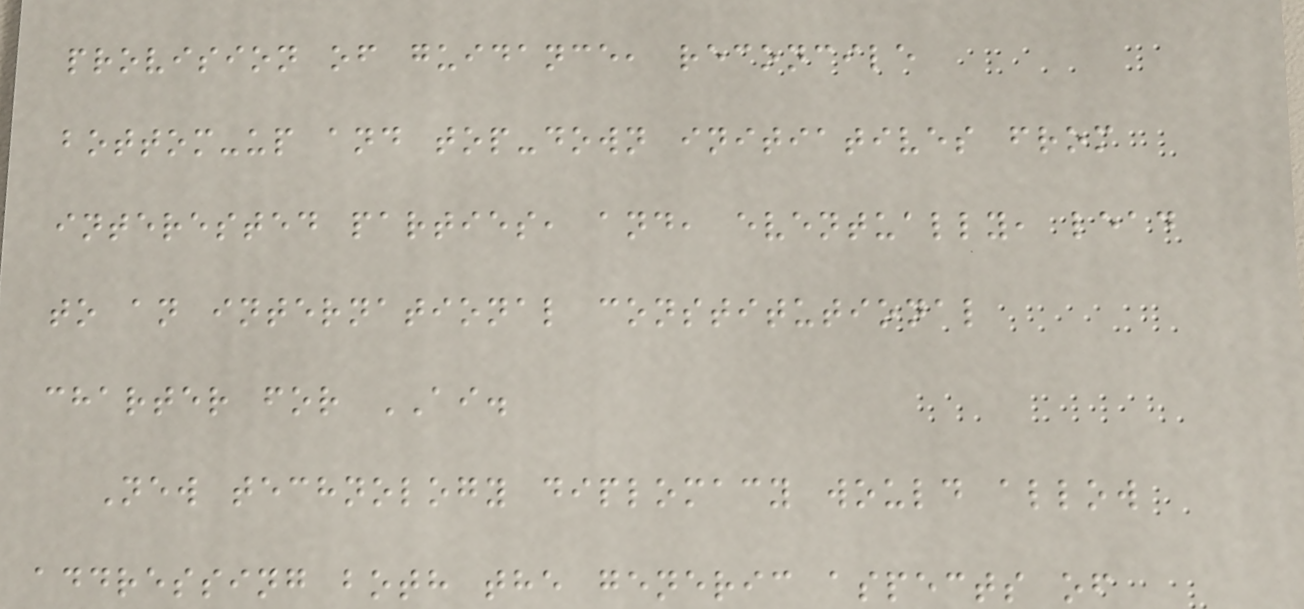provision of guidance, reconcile
bottom-up and top-down initiatives from
interested parties, and, eventually, lead
to an international constitutional
charter for AI.
New technology diplomacy would allow
addressing both the generic aspects of
